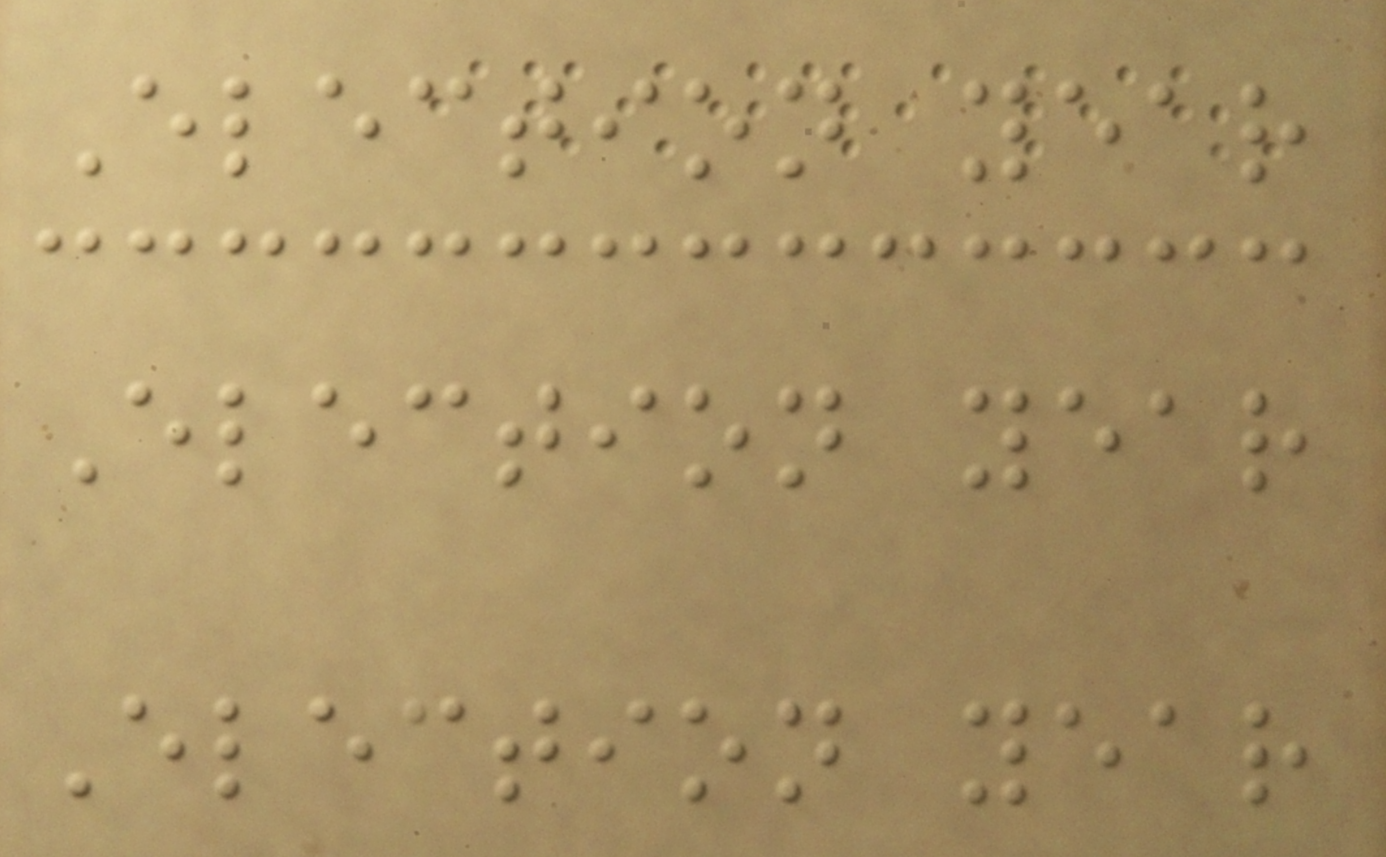Election year
Election year
Election year
